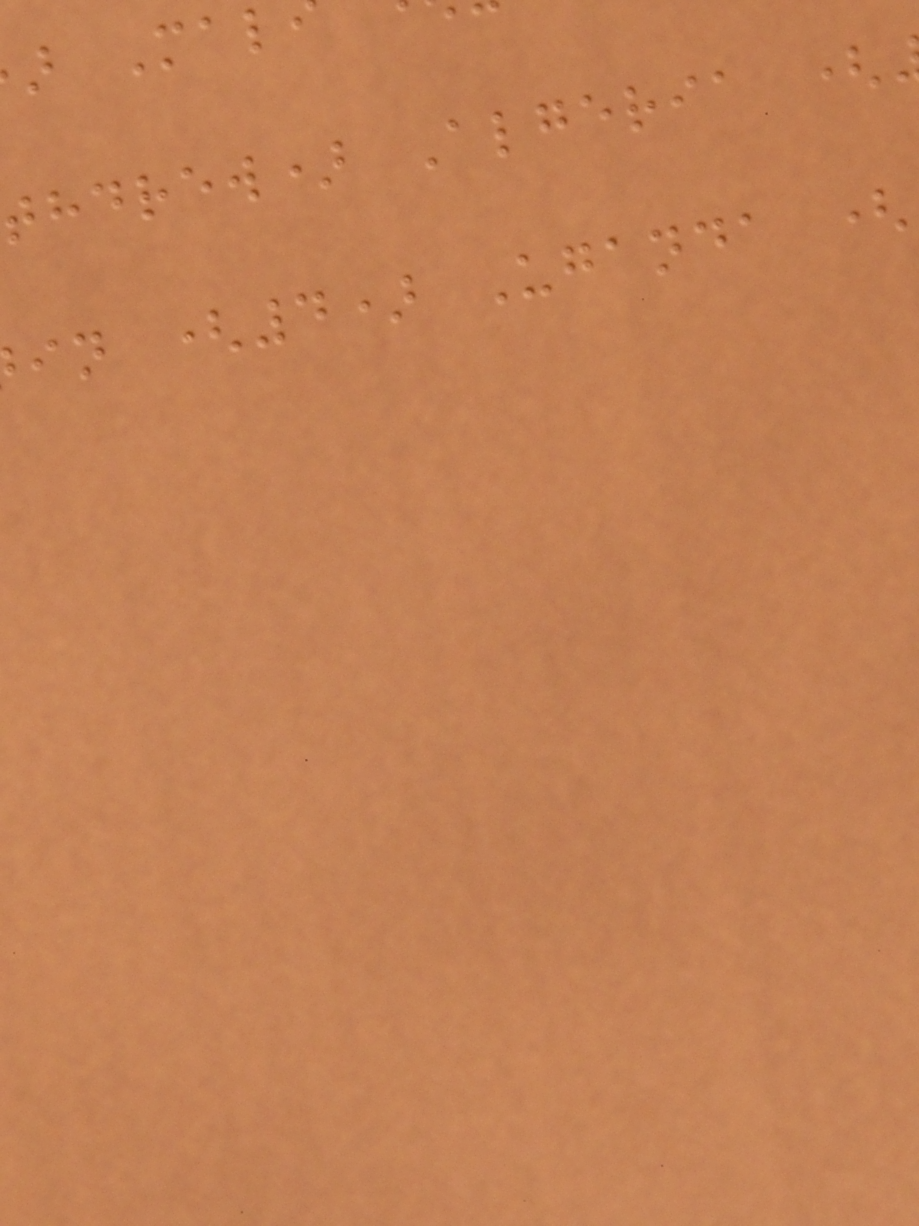thdrew) Algeria (
in (4) Uganda (
